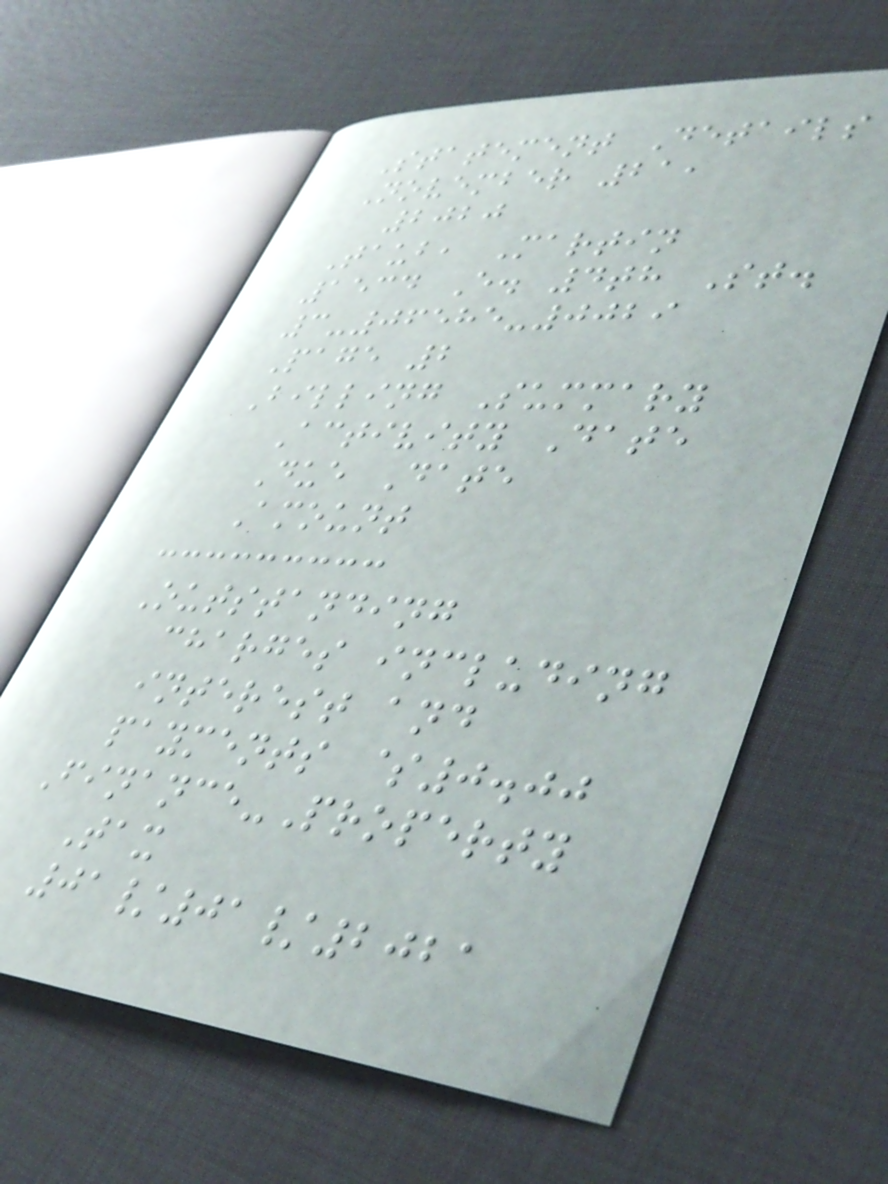Statement Details
November 21,
2020
Taub, Martin
1534 E. 4th St.
3-06585-0029
Page 2
Billing Summary
Activity Date
Due Date
Amount
Outstanding
charges including
interest and
payments $0.00
Finance-Property
Tax
01/01/2021
